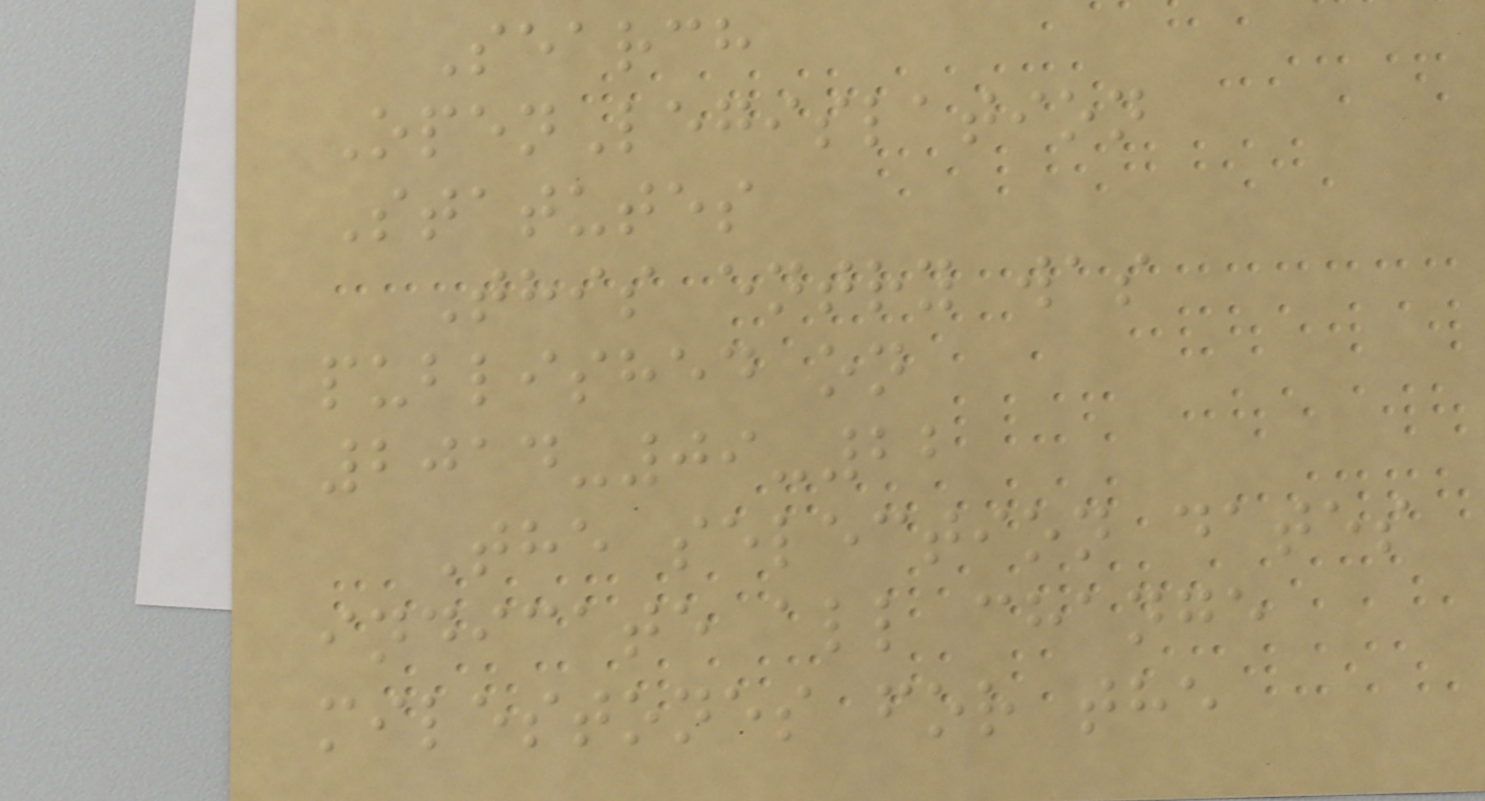Search
OpenLegislation
Statutes
This entry was
published on
2014-09-22
The selection dates
indicate all change
milestones for the
